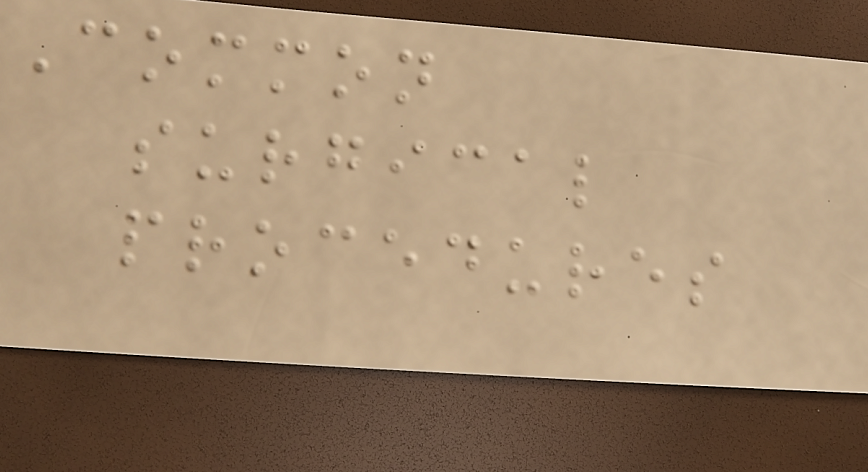Common
surgical
procedures
